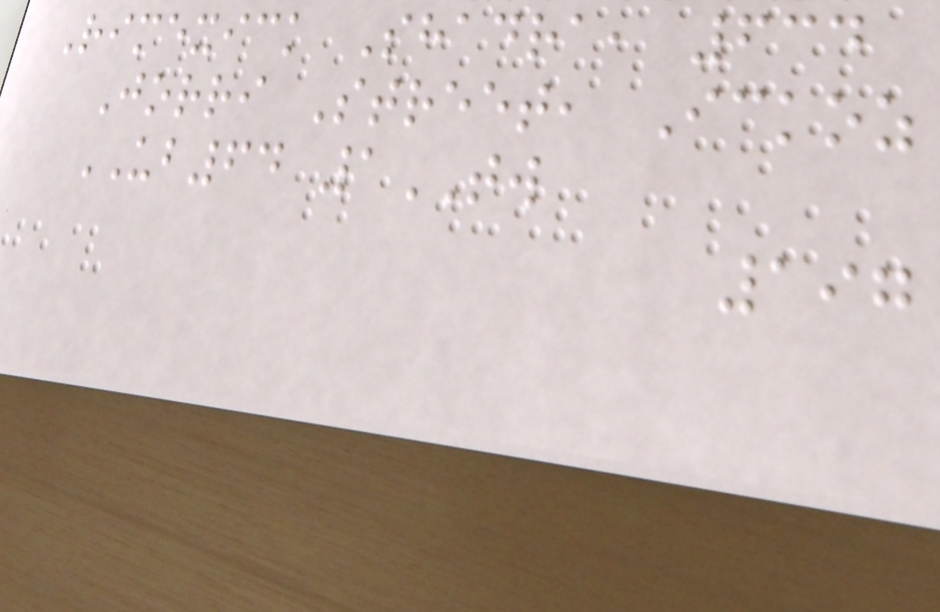Rimexick Shadra, 634
Jorri Street, Ickoz
UB64 1TW
197
